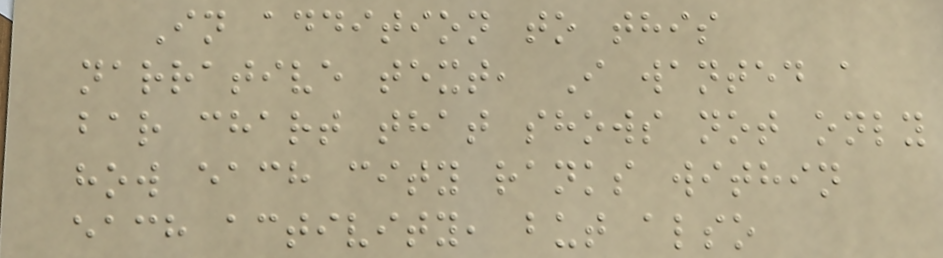In addition to this
narrative text, I wanted a
bar chart that shows not only
how each city ranks within
each activity, but also
